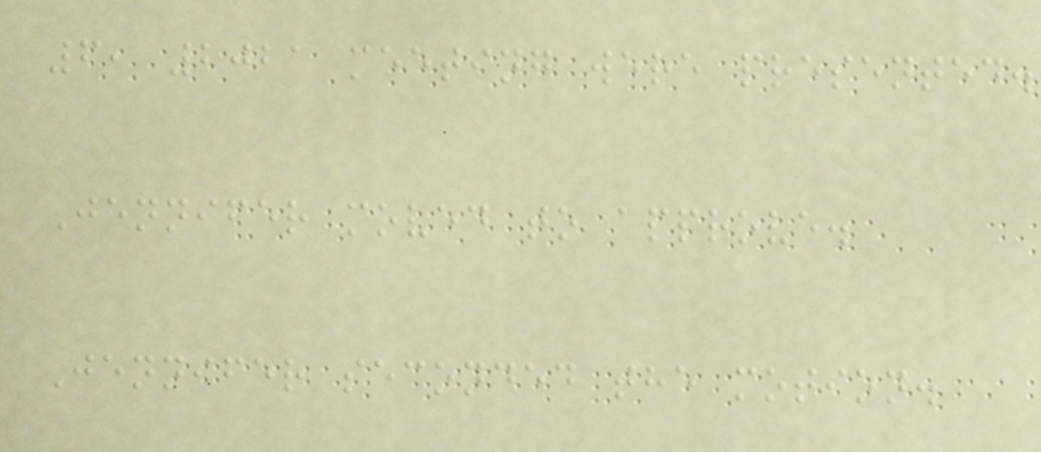6, 2021 meeting were presented.
Jennifer moved to approve.
Jennifer seconded the motion.
